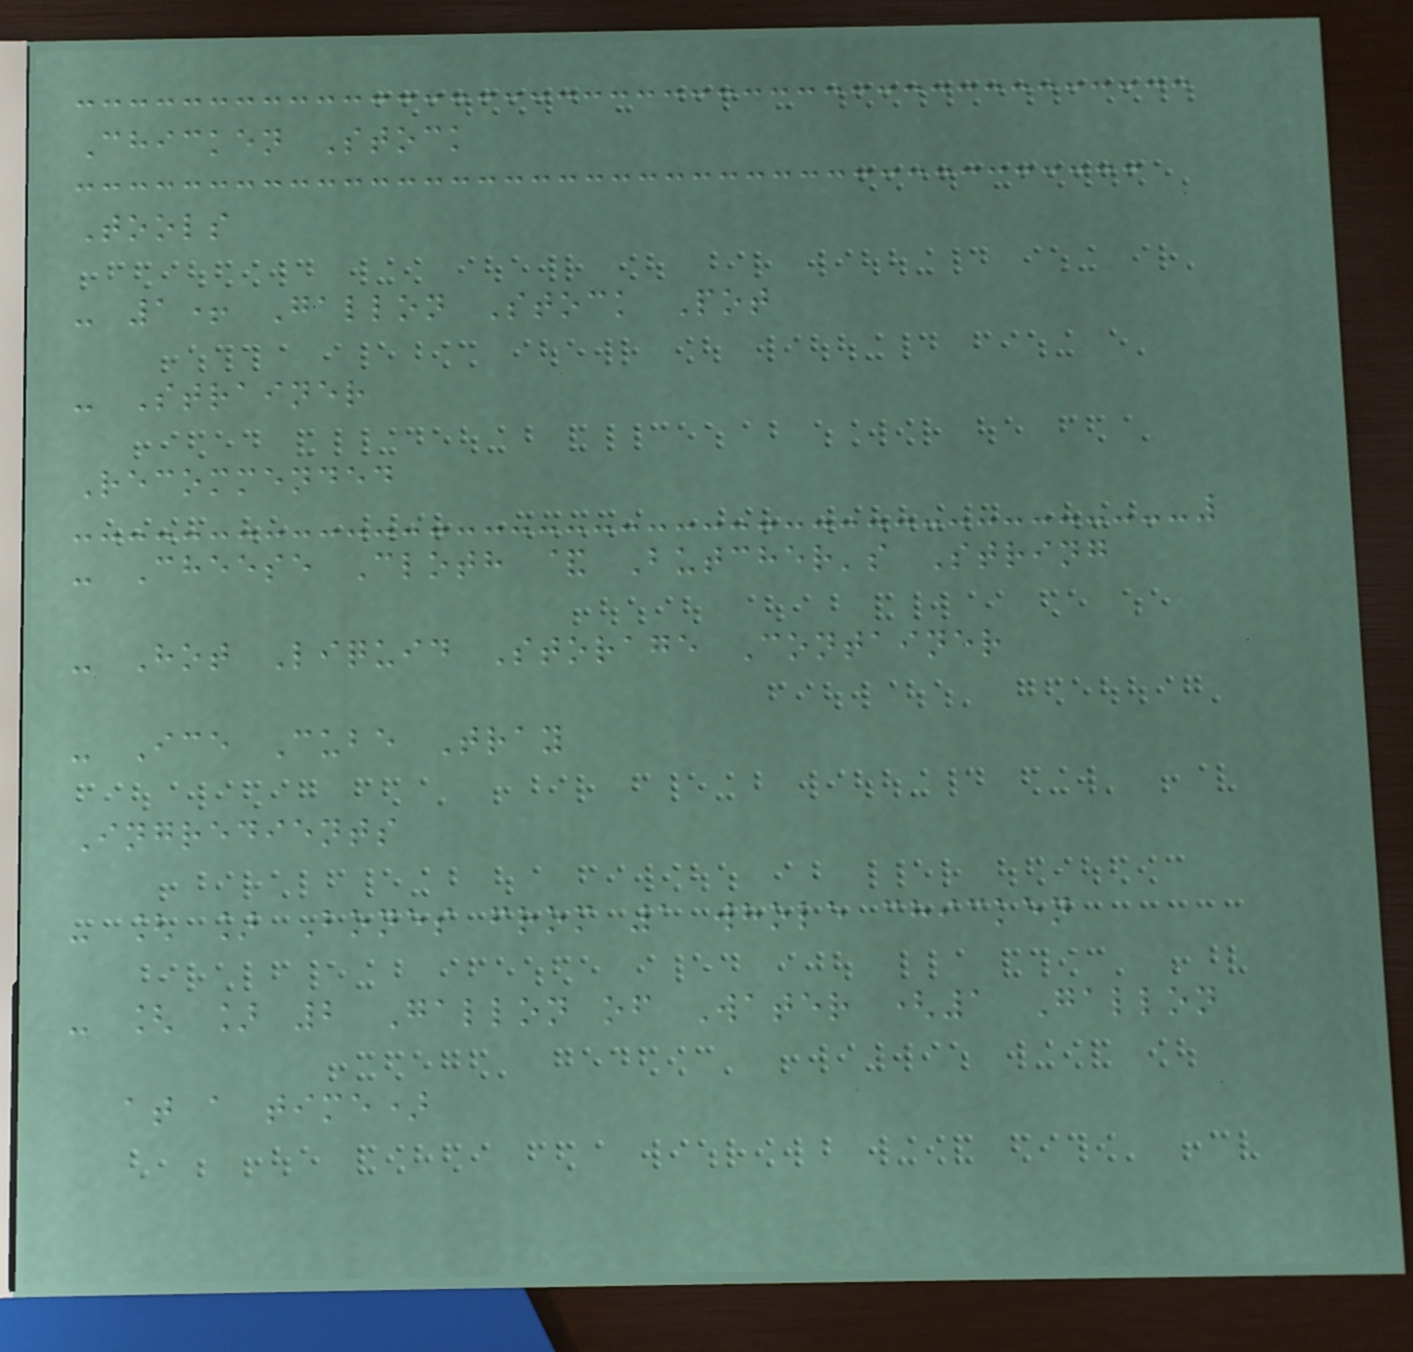Chicken Stock
Tools
- 1+ Gallon Stock Pot
- Strainer
Recommended
- Cheese Cloth & Butcher's String
- Hot Liquid Storage Container
- Ice Cube Tray
Ingredients
- [ ] Bones from 1 whole chicken
- [ ] 2 Gallon of Water (1 Gallon
at a time)
